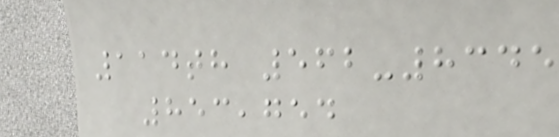114th 562-8345
853,754
